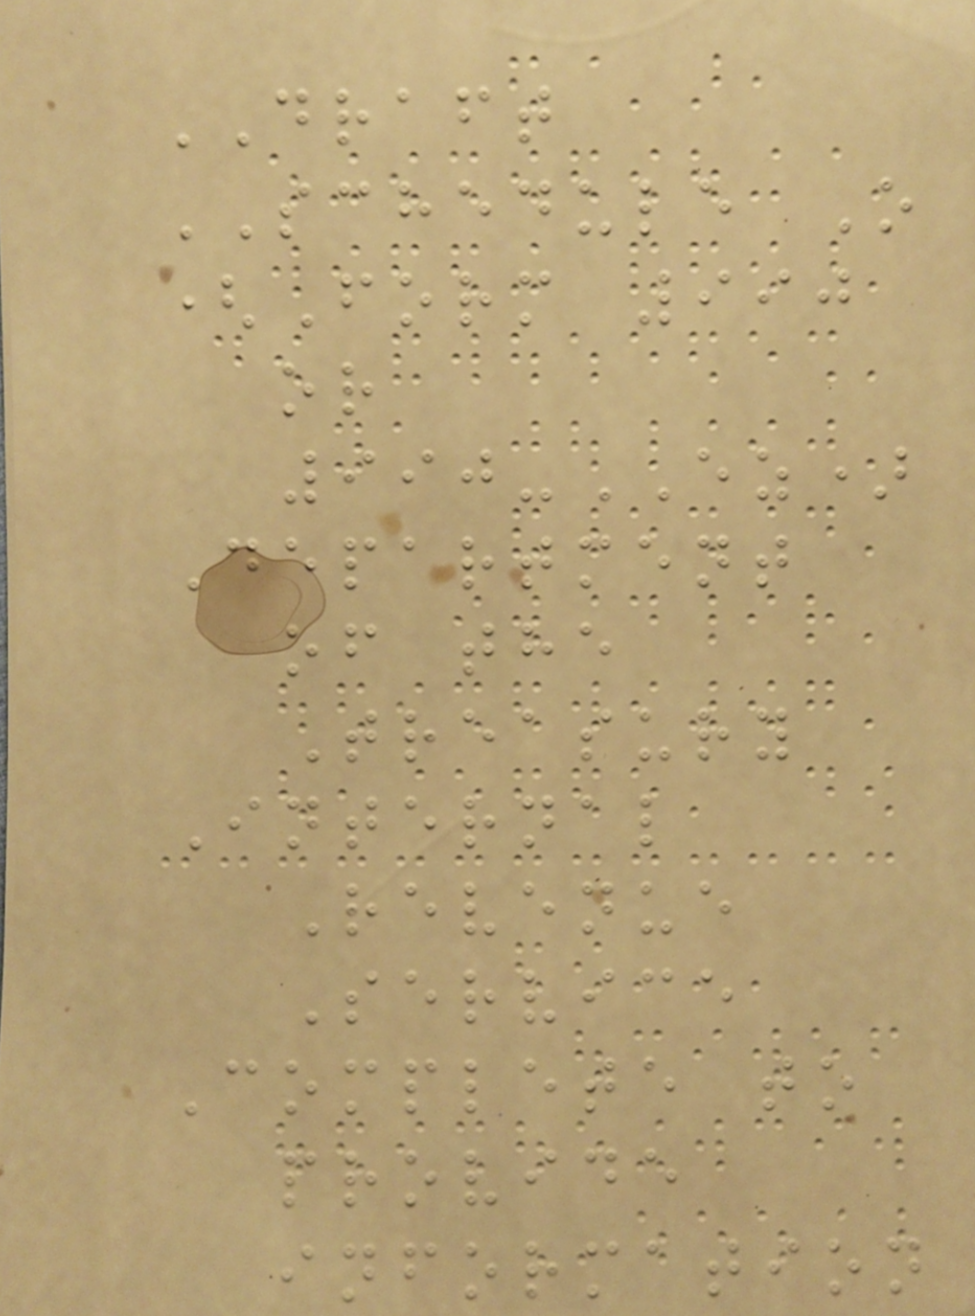DRAFT
SCHEDULE O
(Form 990
or
990-EZ)
Department
of the
Treasury
Internal
Revenue
Service
Complete to
provide
information
